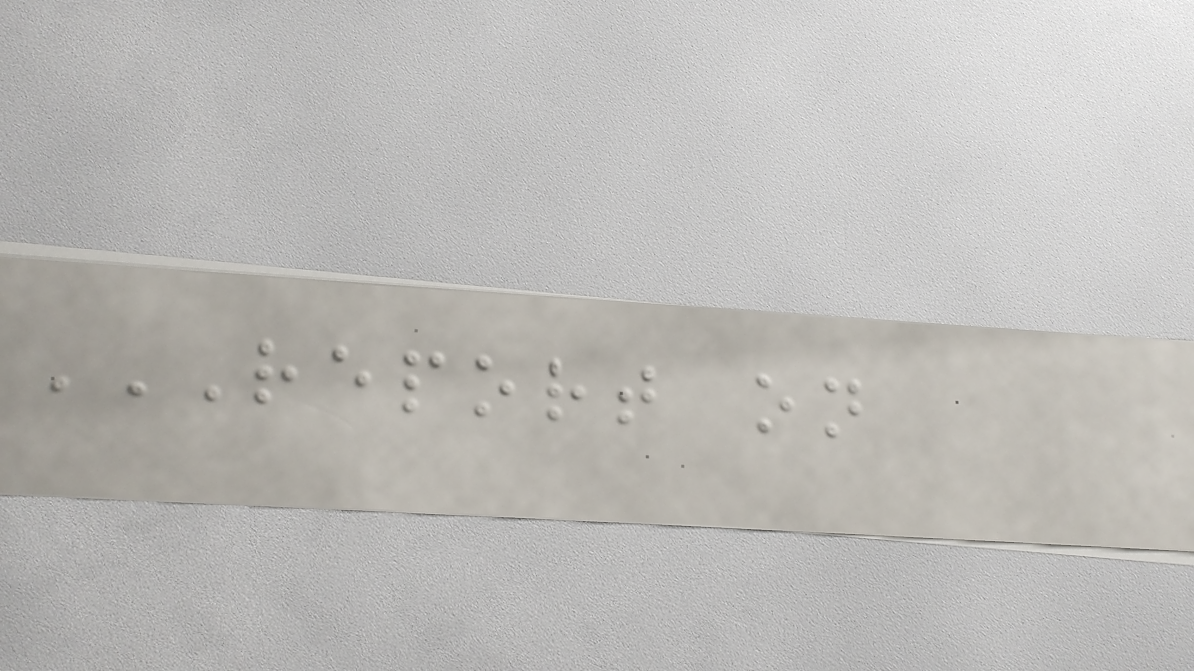REPORT ON
